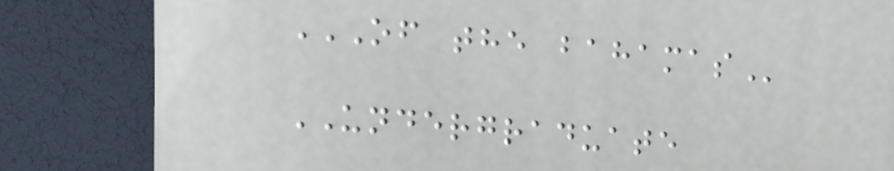OF THE BAHAMAS
UNDERGRADUATE
